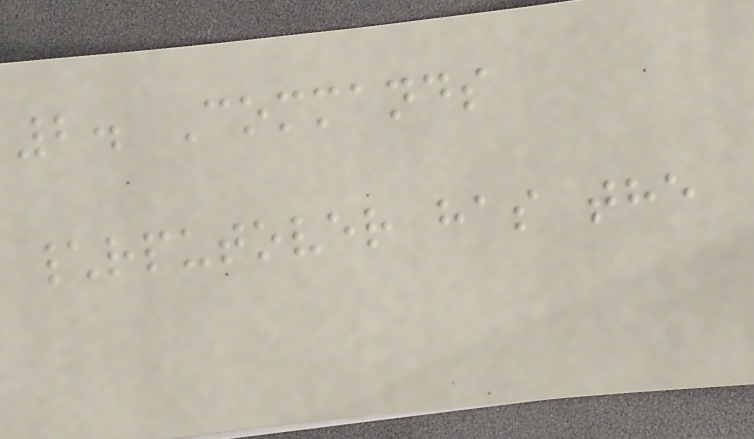2. Commands
\rputover has the
